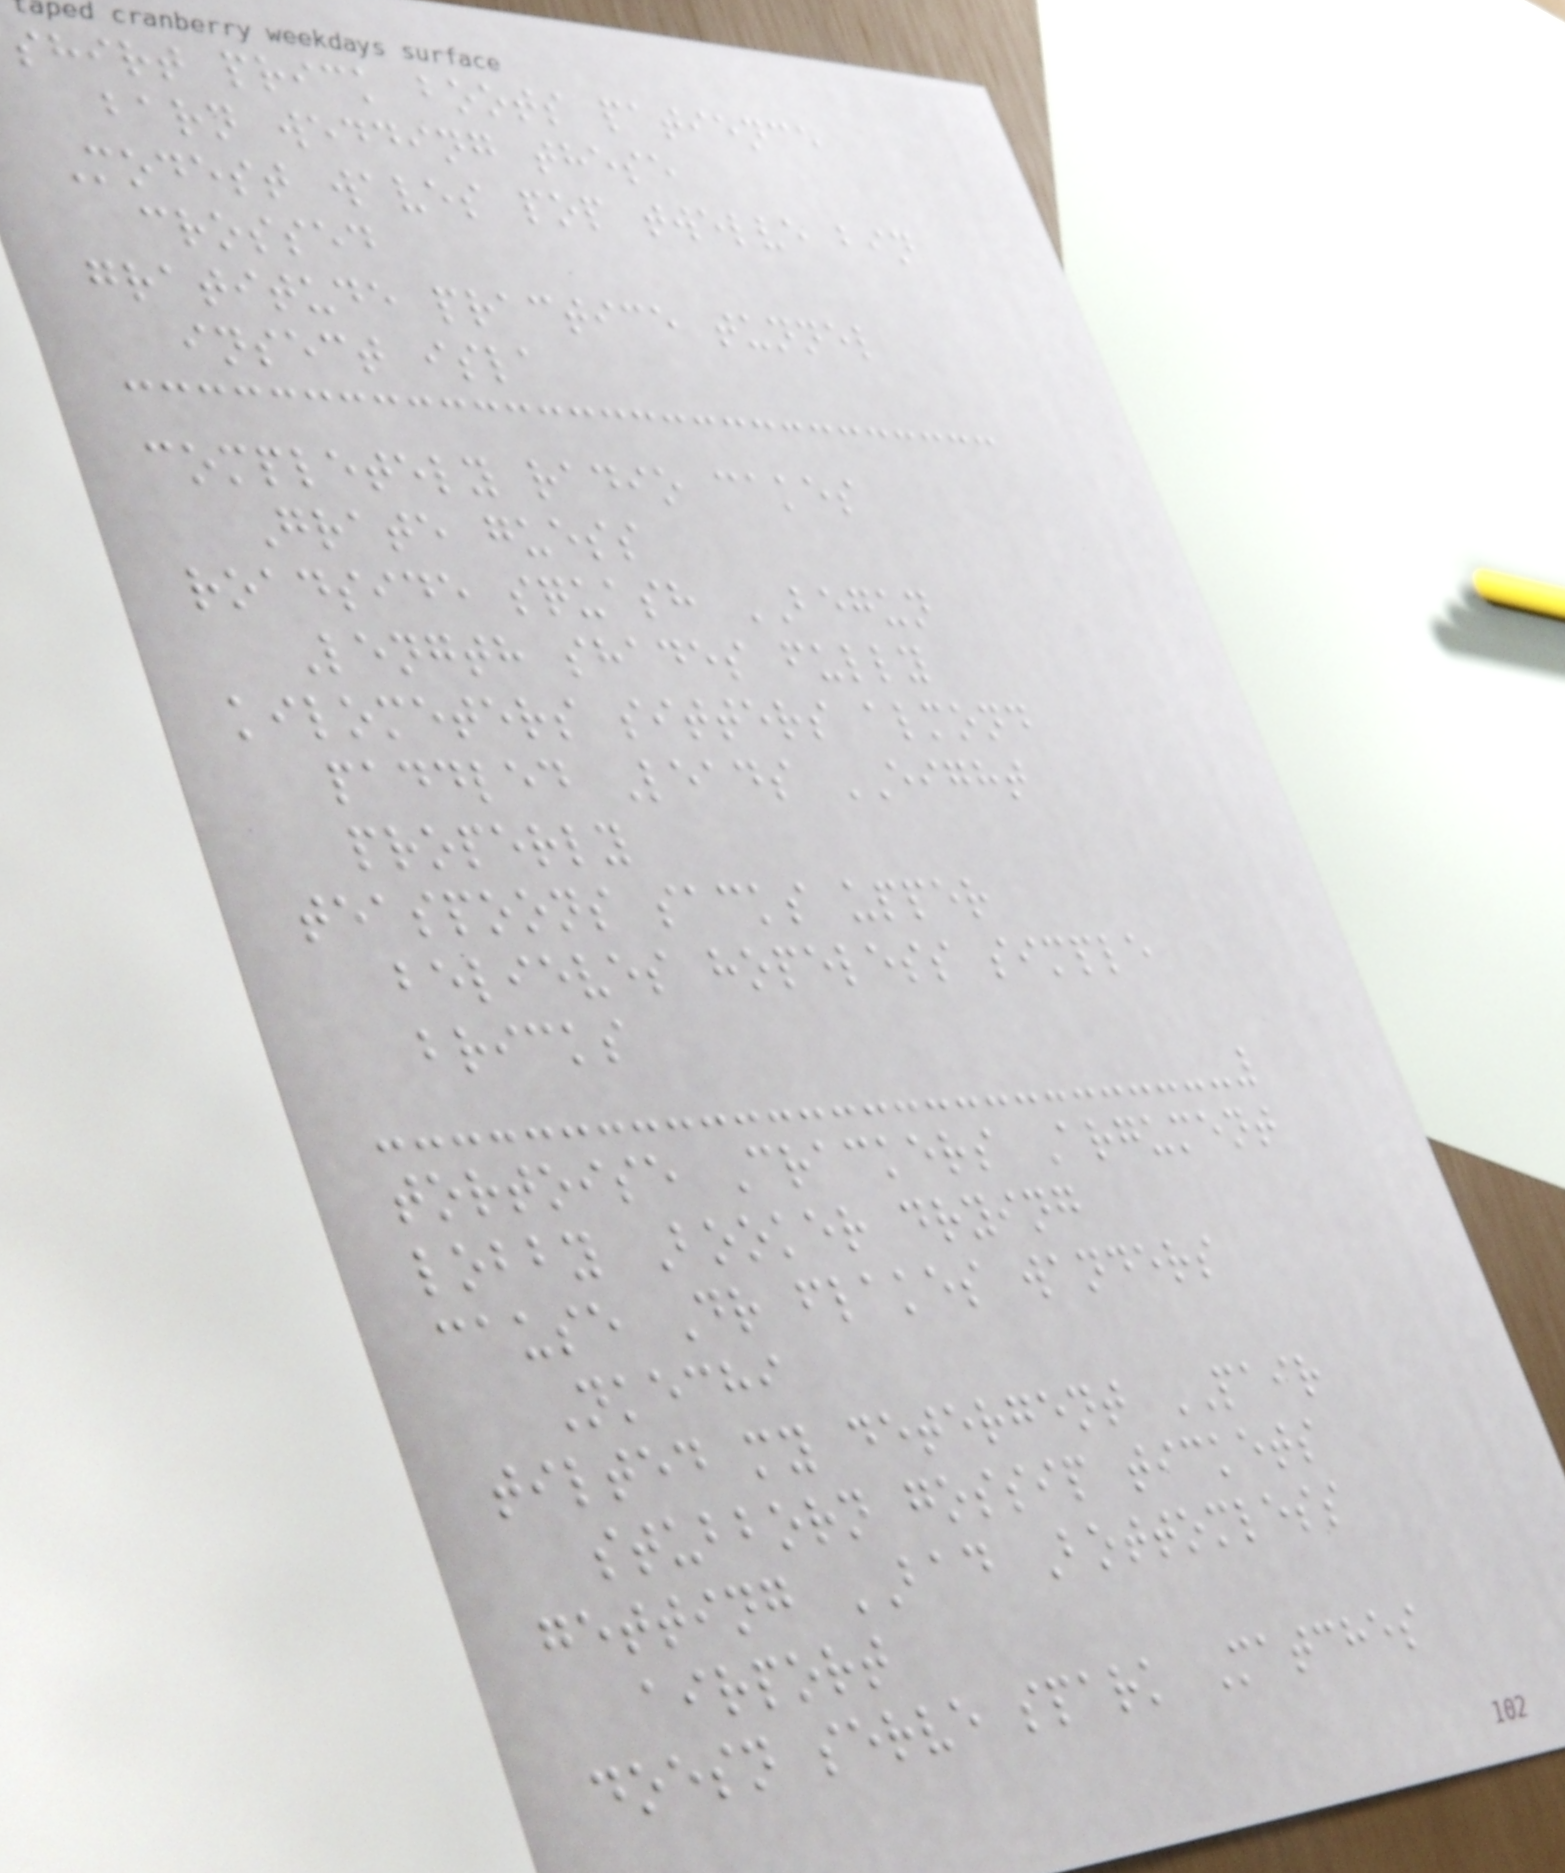shirt prick boots patience
barn wedding these
Modest waves pop twelve bin
crossed
gratitude practice tunnel
insect isla
completely radio cakes
Grate guess
roadside squash BEGUN
Length shades fully
kilometers sitters almond
paddled Leads EIGHT
properly
teaspoons sacks upper
believes hopeless simple
bricks
tortoise Crackers Argument
lobby Booker drying
cause Dr flakes wanders
Nkechi
tilted my detergent PAIR
stubborn gossip tickets
getting BAD Bottomless
airport
doesn serve spark Matches
